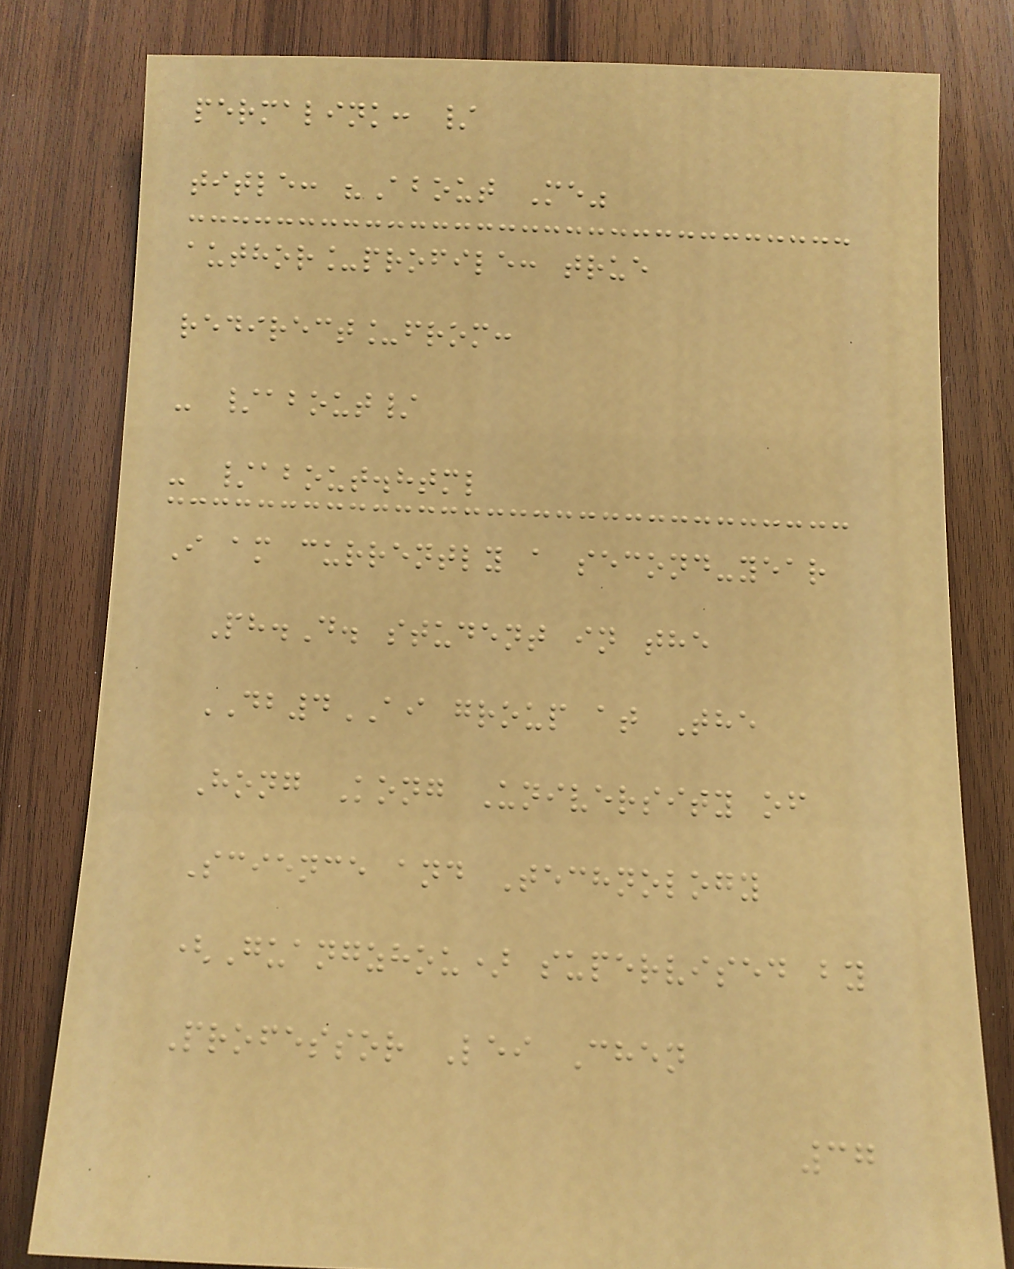permalink: /
title: "About Me"
author_profile: true
redirect_from:
- /about/
- /about.html
I am currently a second-year
Ph.D. student in the
DB4AI group at The
Hong Kong University of
Science and Technology
(Guangzhou) supervised by
Professor Lei Chen
37
